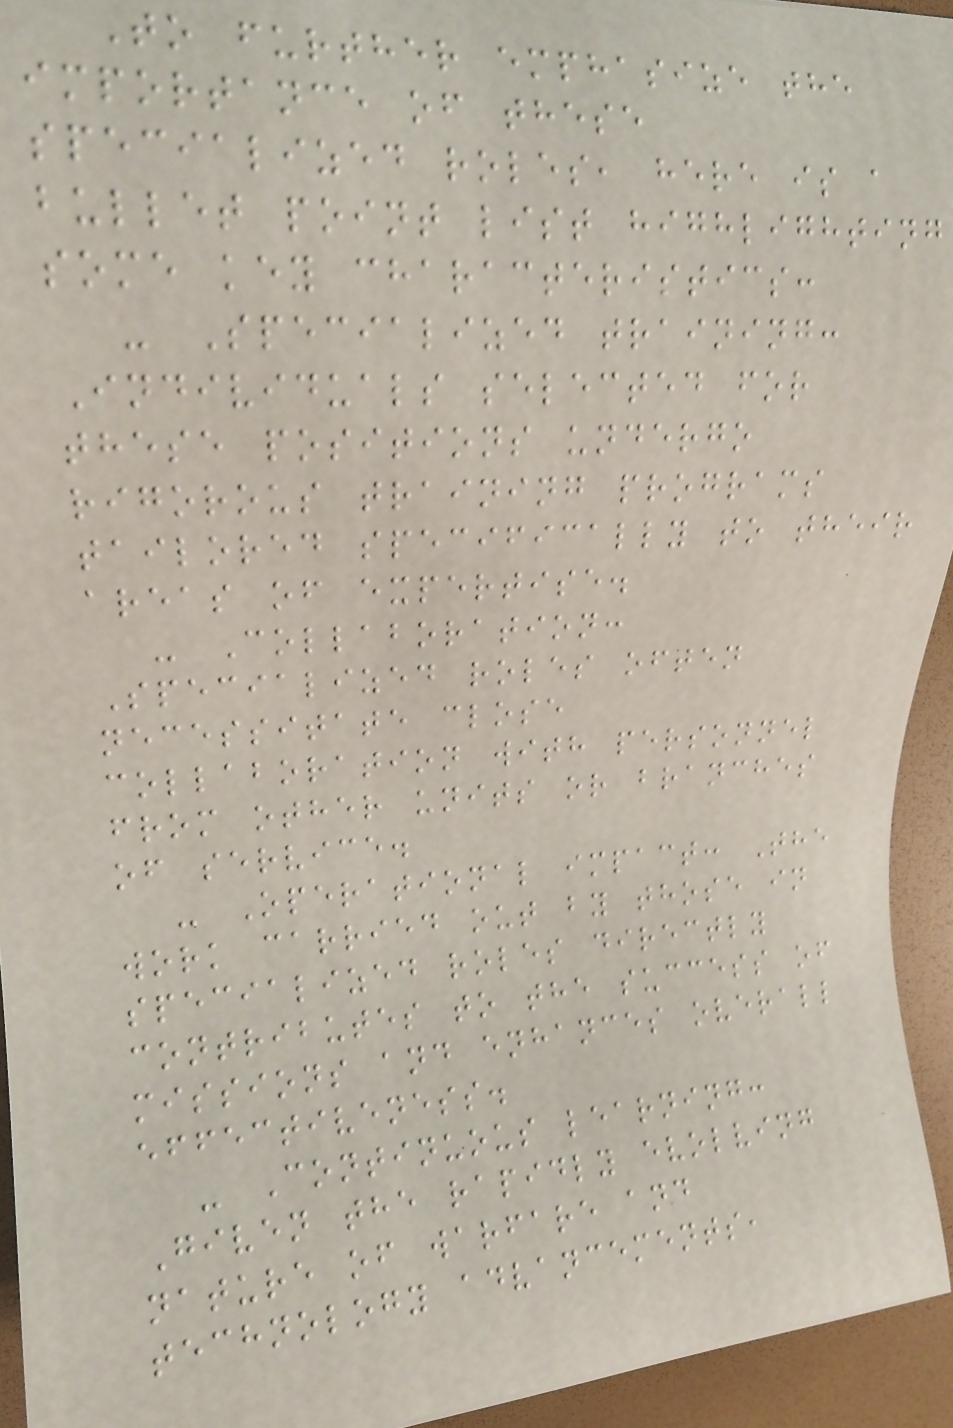To further emphasize the
importance of these
specialized roles, here is a
bullet point list highlighting
some key characteristics:
- Specialized training:
Individuals selected for
these positions undergo
rigorous training programs
tailored specifically to their
areas of expertise.
- Collaboration:
Specialized roles often
necessitate close
collaboration with personnel
from other units or branches
of service.
- Operational impact: The
work carried out by those in
specialized roles directly
contributes to the success of
missions and enhances overall
effectiveness.
- Continuous learning:
Given the rapidly evolving
nature of warfare and
technology advancements,
